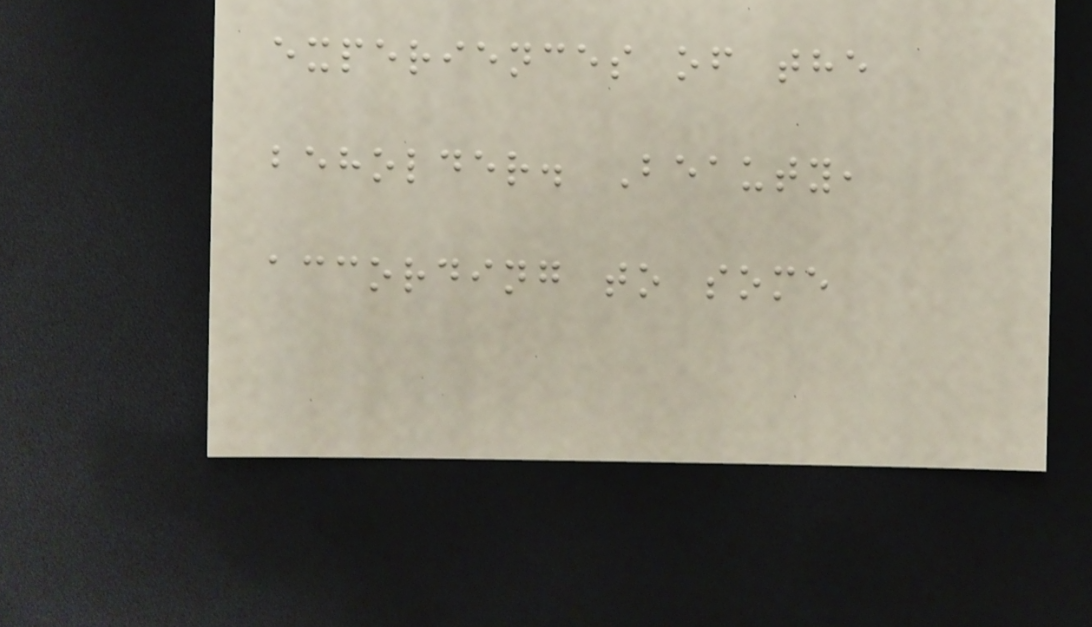experiences of the
beholder. Beauty,
according to some
